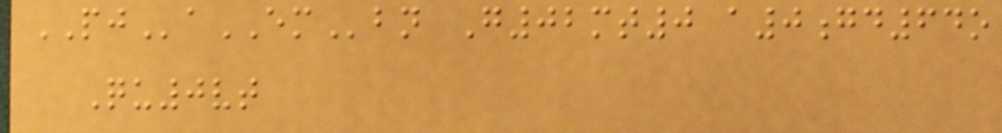PJaEMbn G02mt0 a0gd64o
Qu0vt
